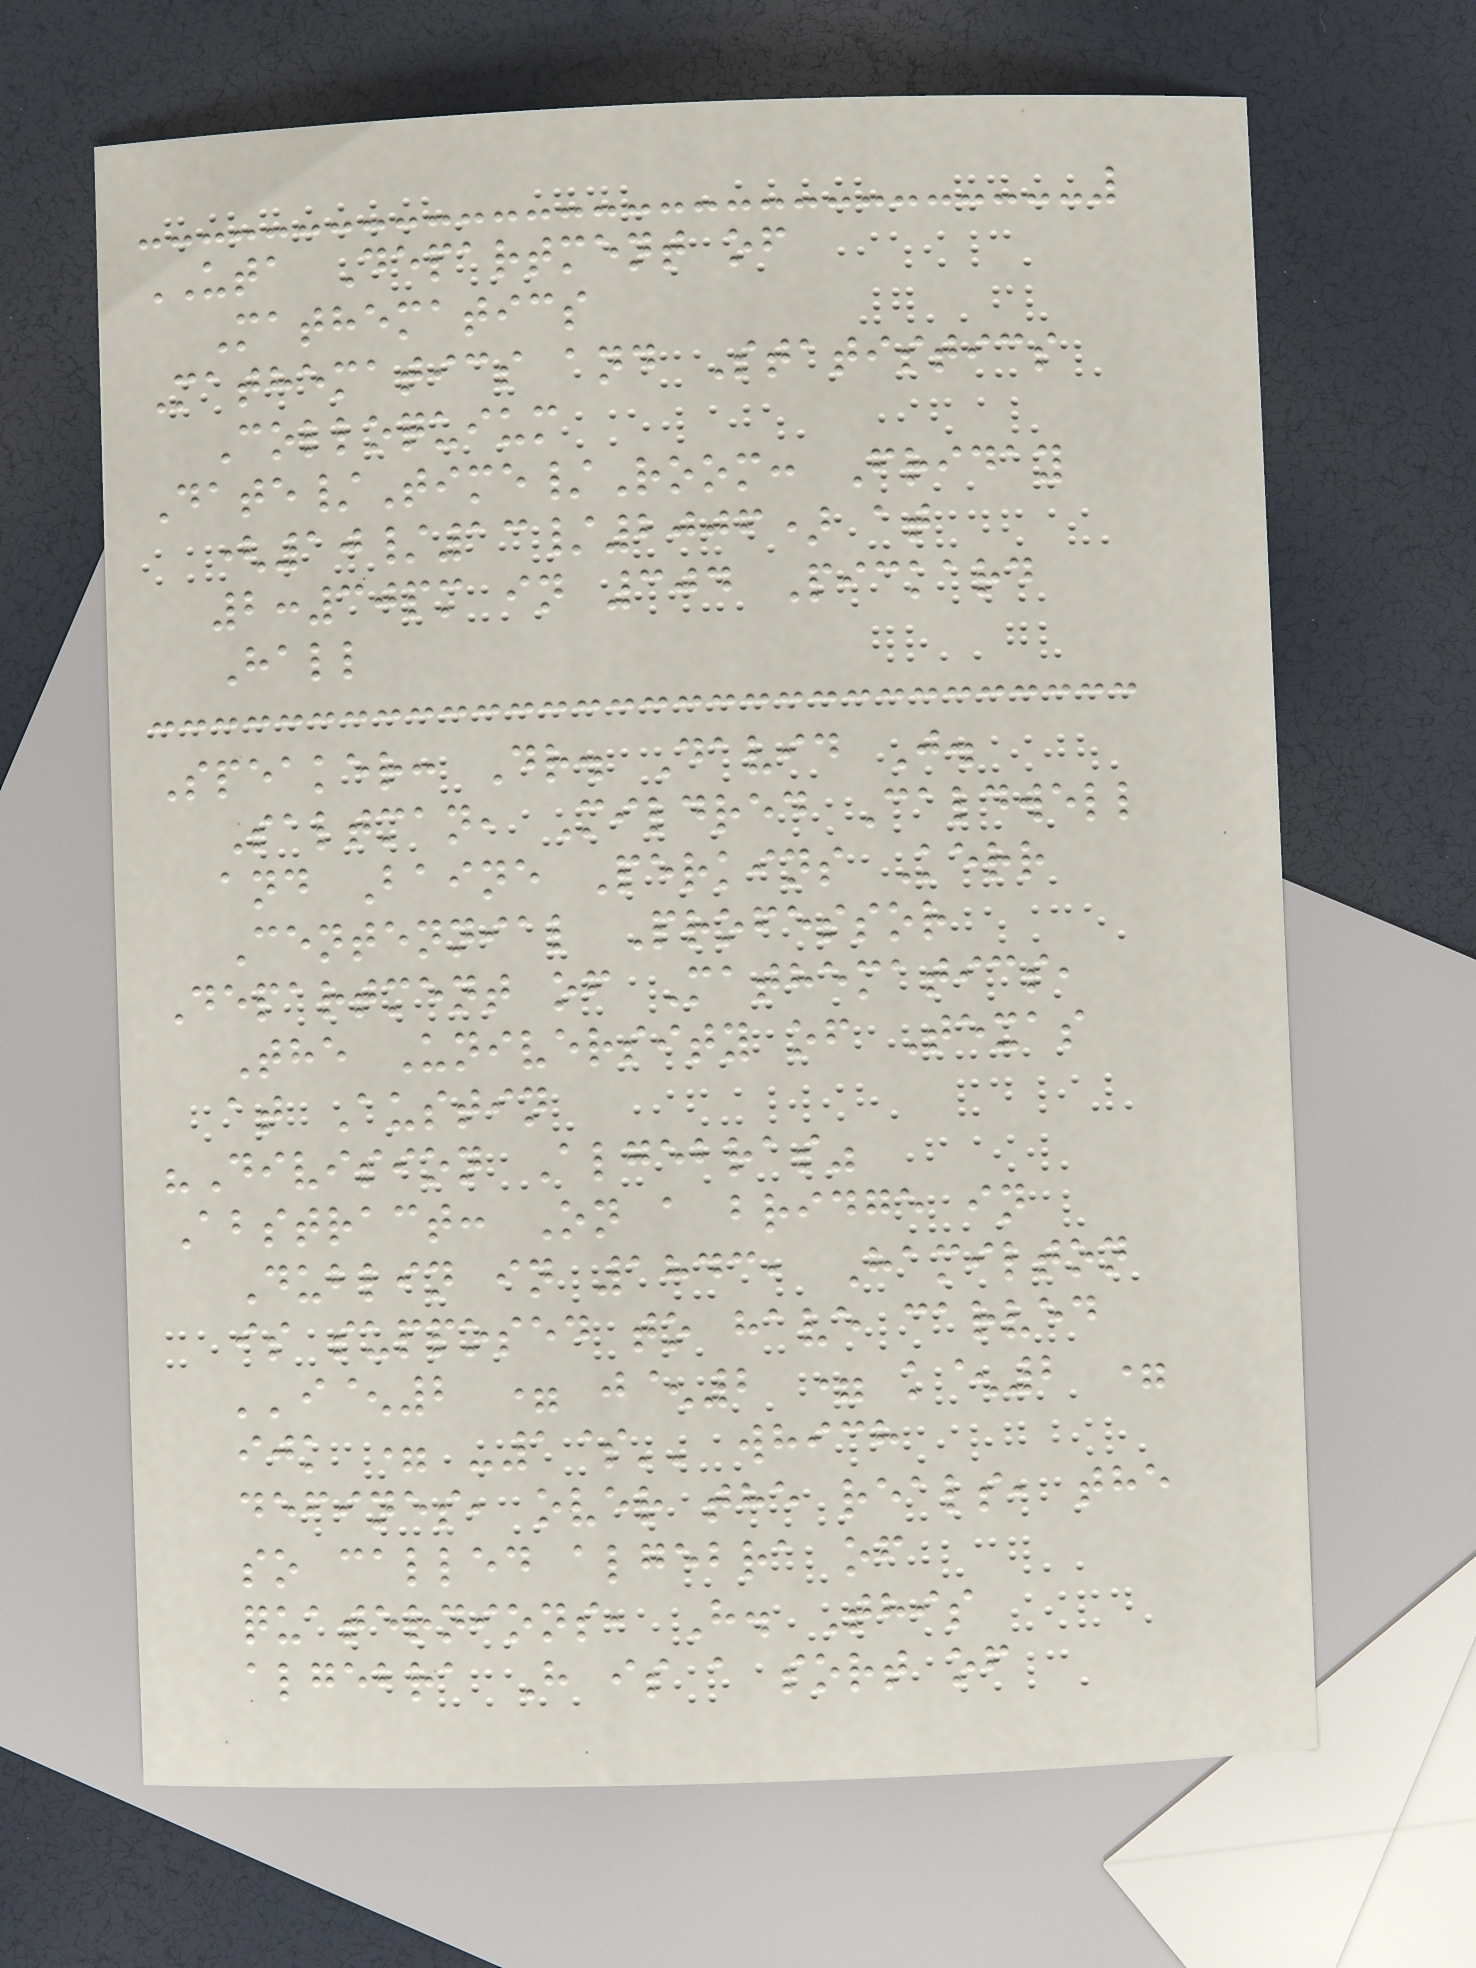UTA Department of
Mathematics
Mathematics and Statistics
Colloquium
Date/Time/Room: Friday
(10/13/2006) at
2:30pm in 304 Pickard
Hall
Speaker: Dr. David J.
Saltman, Mildred Caldwell
and Baine Perkins Kerr
Centennial Professor
Department of Mathematics,
The University of Texas
at Austin
"Division Algebras"
Abstract: On a bridge in
Dublin in 1843, Hamilton
is supposed to have carved
''i^2 = j^2 = k^2 =
ijk = -1$'' which
defines, over the reals, the
so called algebra of
quaternions, H. This
algebra H is a sort of
